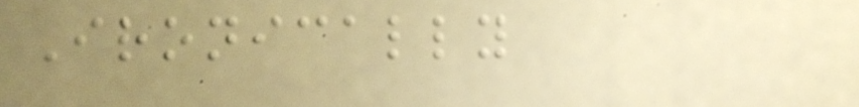Ironically
